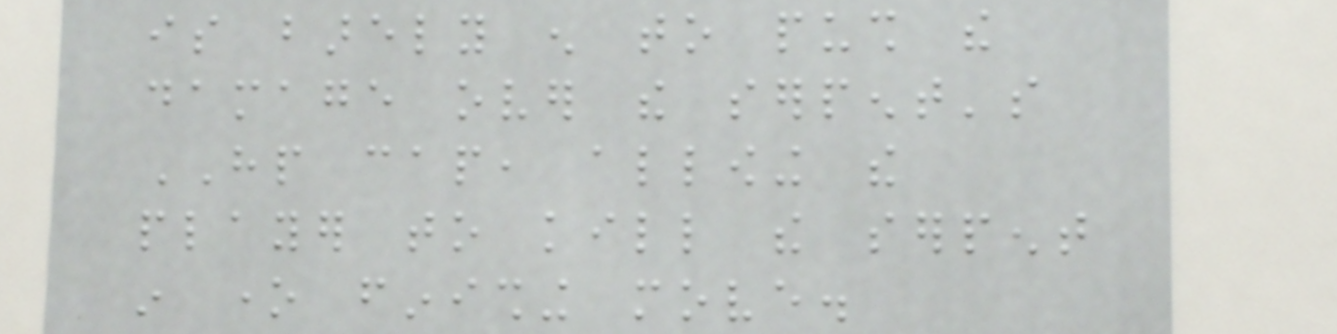is barely enough to push the
damage over the serpent's
HP cap, allowing the
player to kill the serpent
in one finishing move.
